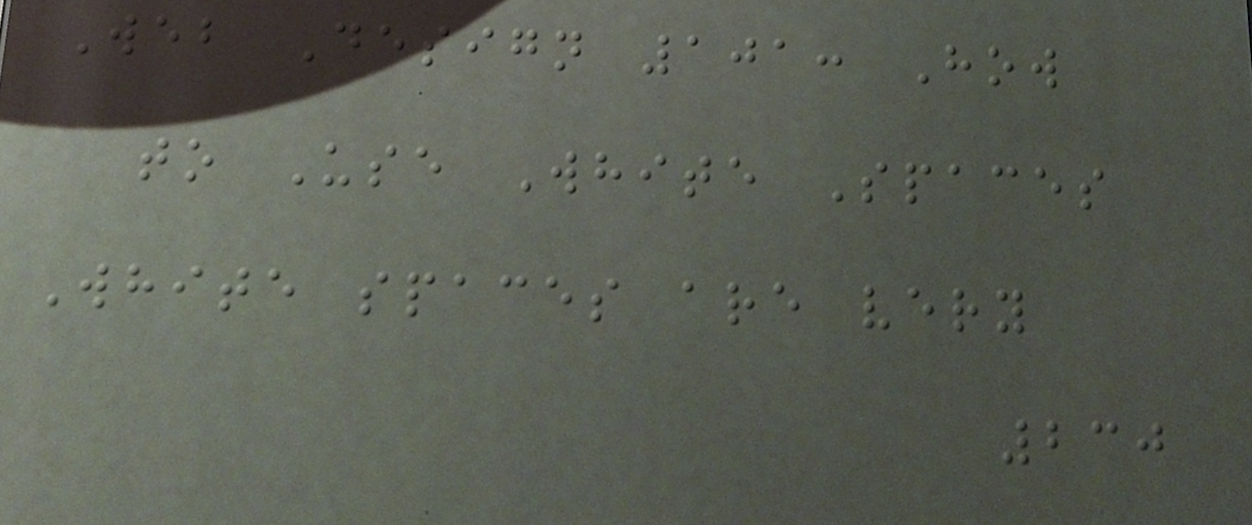Web Design 101: How
to Use White Spaces
White spaces are very
230
